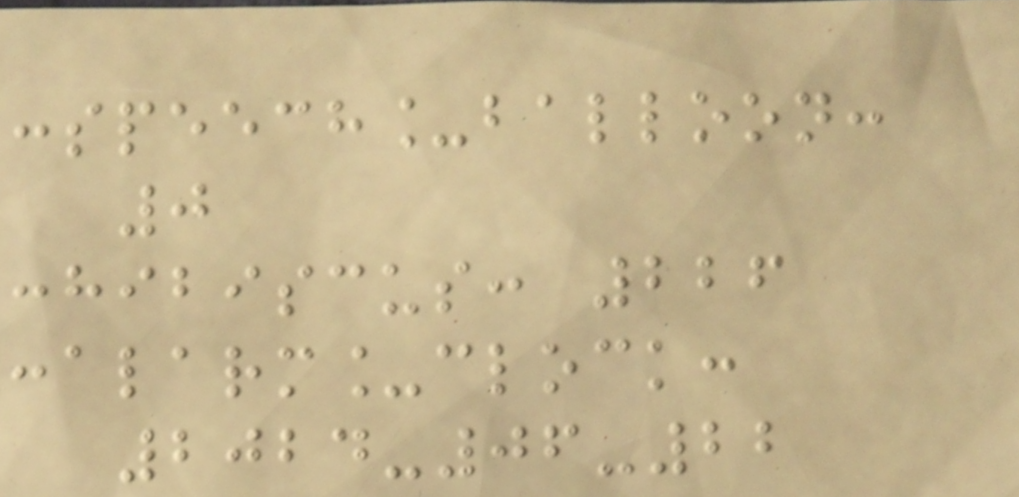:speech_balloon:
0
:hibiscus: 226
:alarm_clock:
2024-06-22
